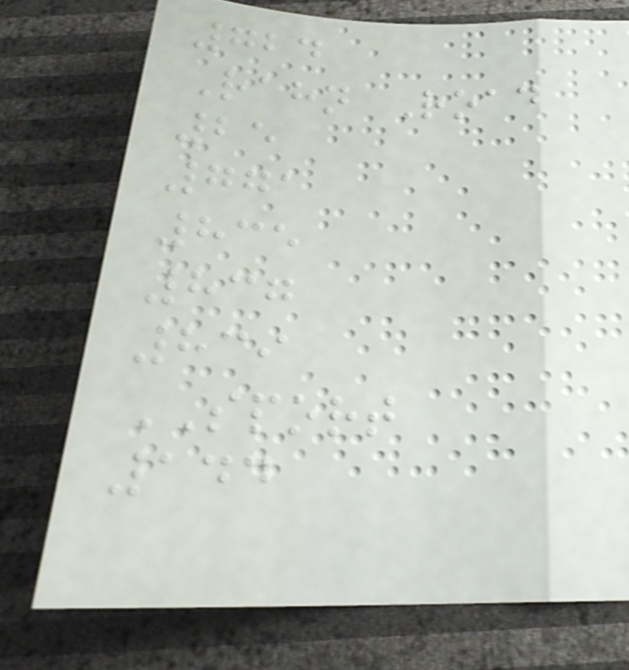724
Rahn Road
25
771
835
837
839
SPORT
144
